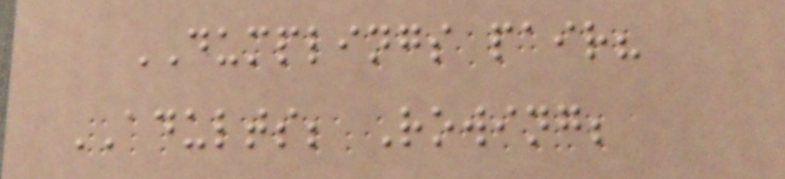DUMPLINGS pair?
ADULTS; Rowing;
